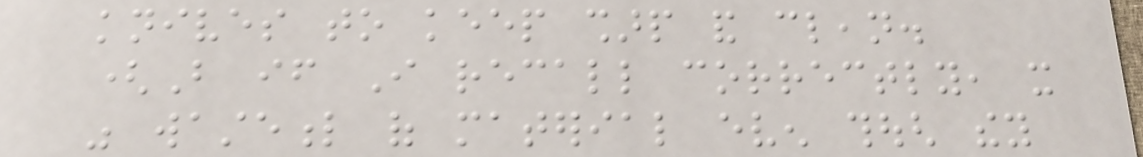knives to keep sharp and clean.
(But if I recall correctly, it
was wasteful of material even though they
